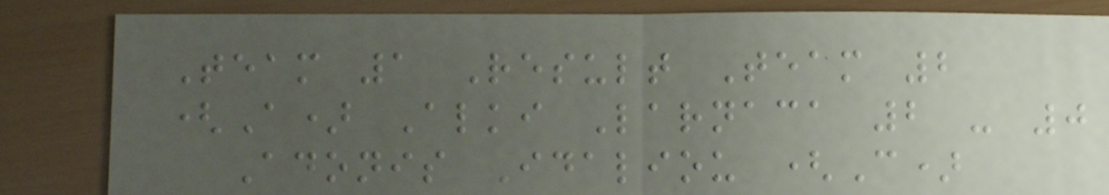Team 1 Result Team 2
(A) Alki Larnaca 2 - 0
Adonis Idaliou (C)
